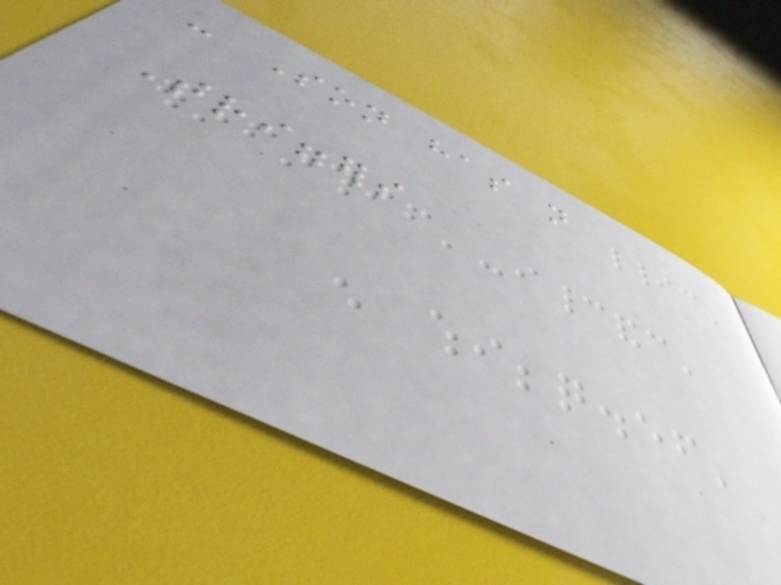- Son has not
Triggers
